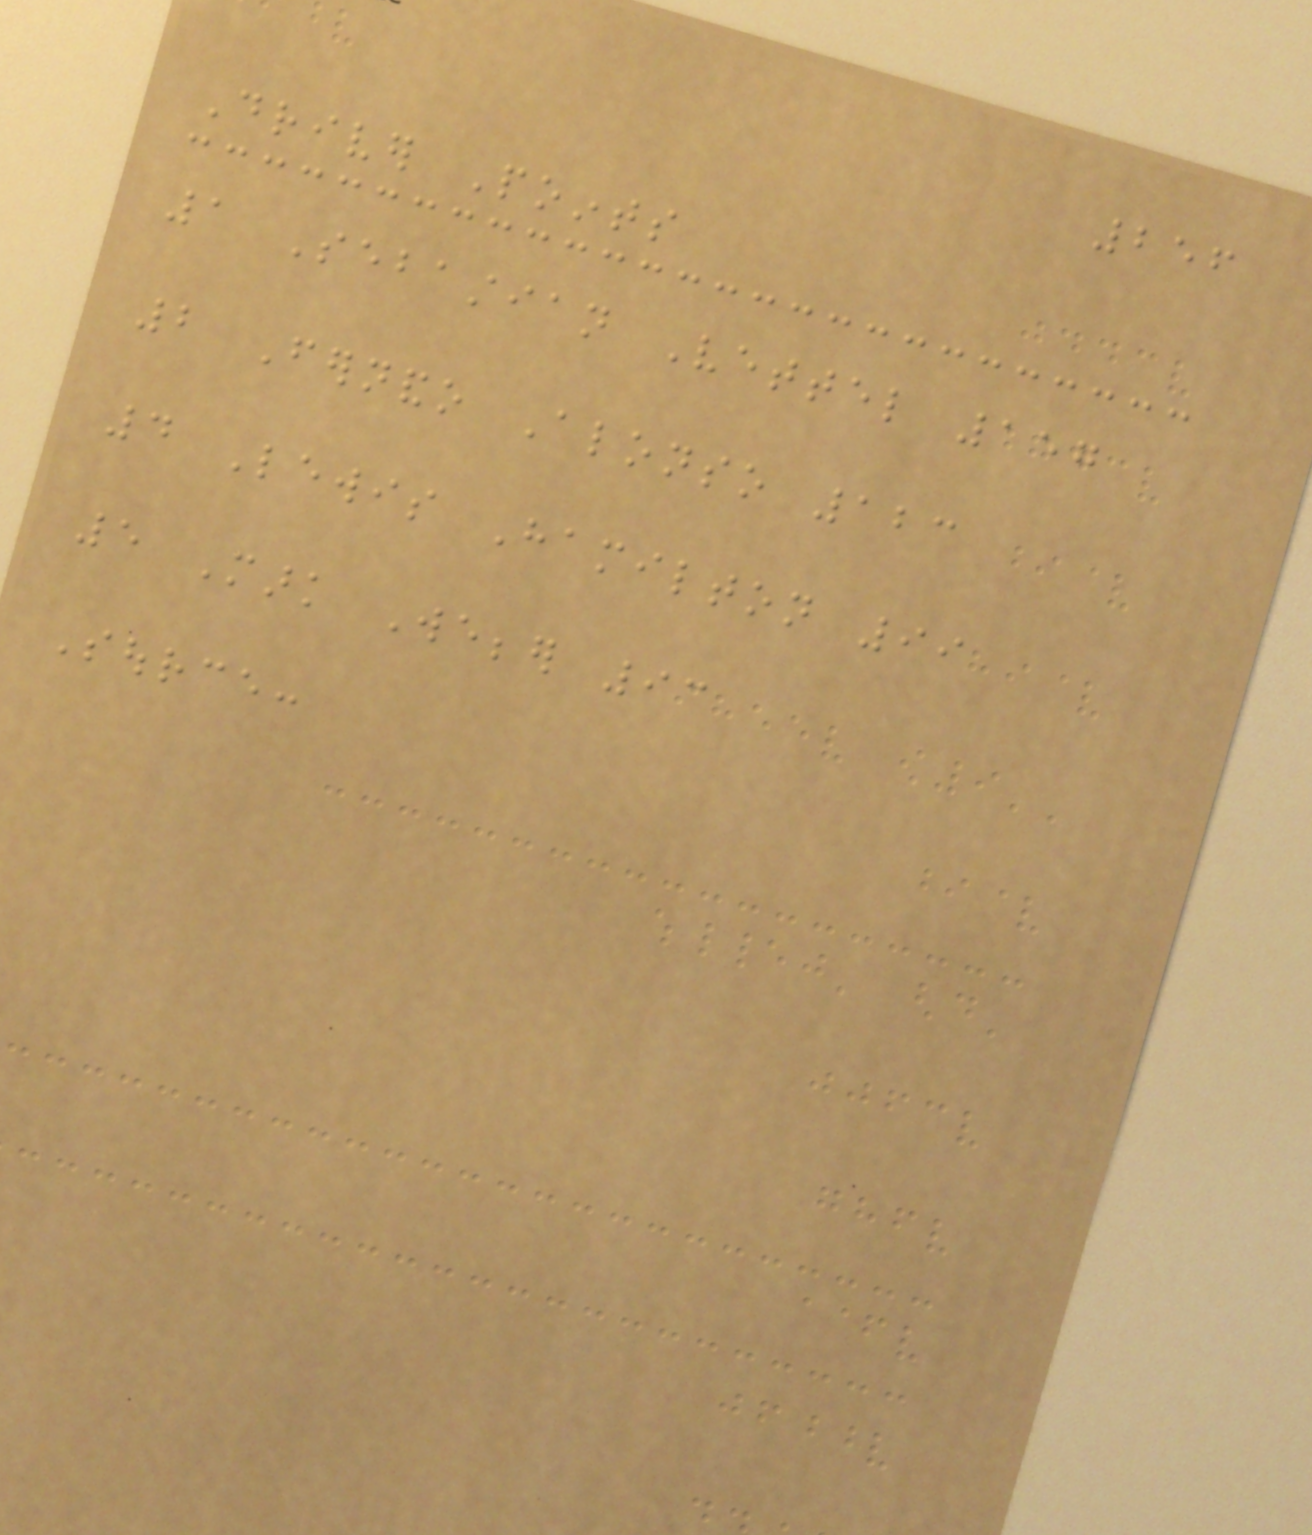256
Driver Points
1 Sebastian Vettel 157
2 Fernando Alonso 123
4 Lewis Hamilton 99
5 Mark Webber 93
Source:
